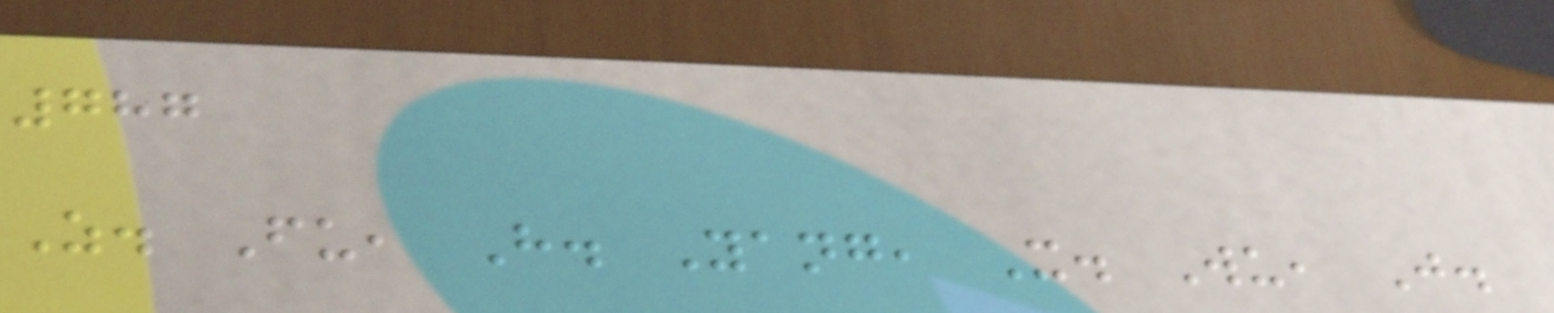787
Z. Fu, H. Yang, X. Wu, J.
